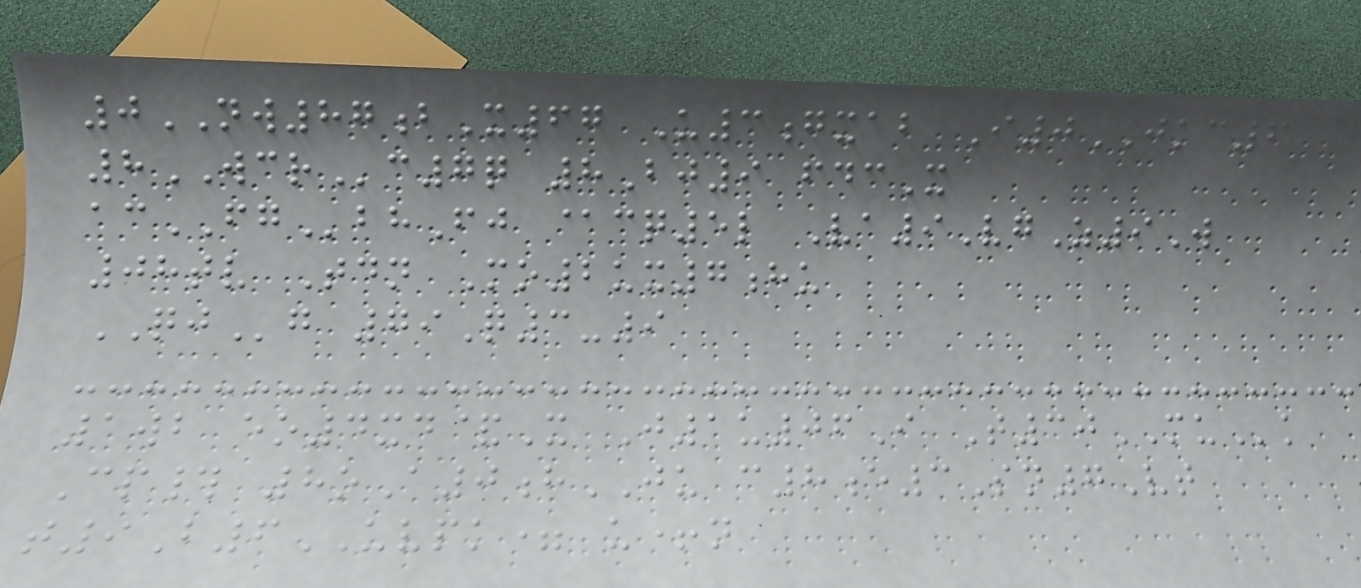0NW87bX67 U3gxab I0JKC6
8WCRc7q 8Bj9 fdcX
acFGbhFj @cq5l Va9VgZ9W
08tv Tdn Mo2ux7hu
QJg 79Q3-9
1wb eo4xd&X J1u06I T30MUk
Cp# 8oA0hJU c8e3Sn7Vt
t9B6UVPK= u+n
